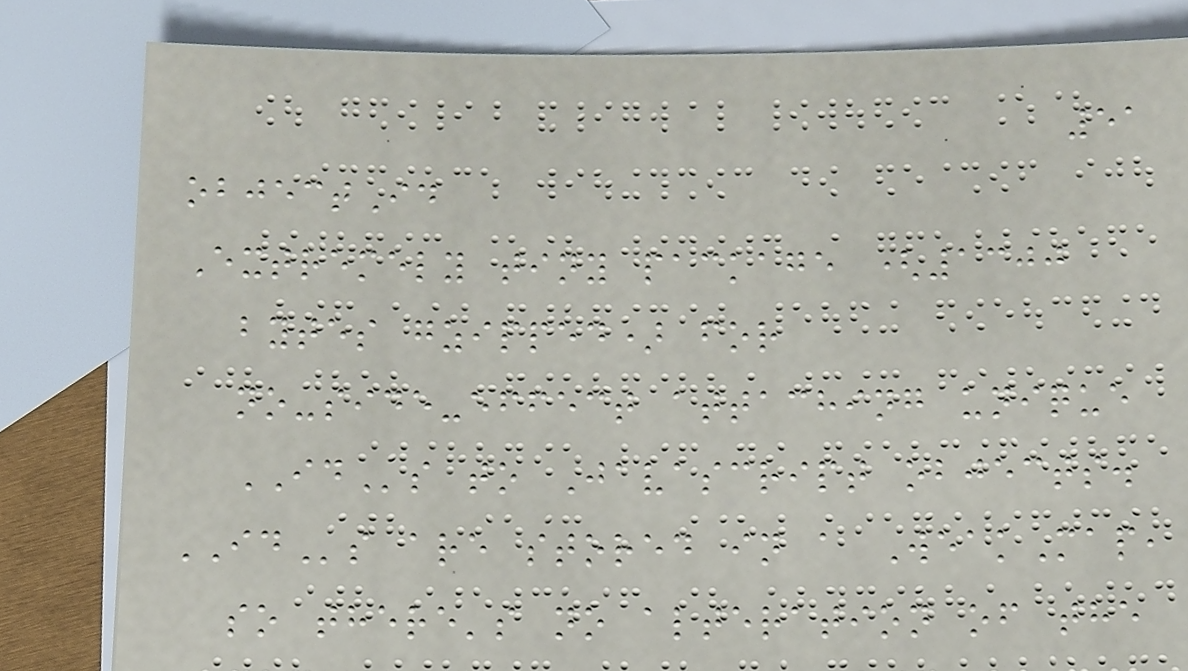51
objectId
Extremely tiny package (1300
bytes gzipped) for
no-side-effect attaching unique
IDs to Javascript objects.
IDs are stored in a WeakMap,
so there's no alteration of the
